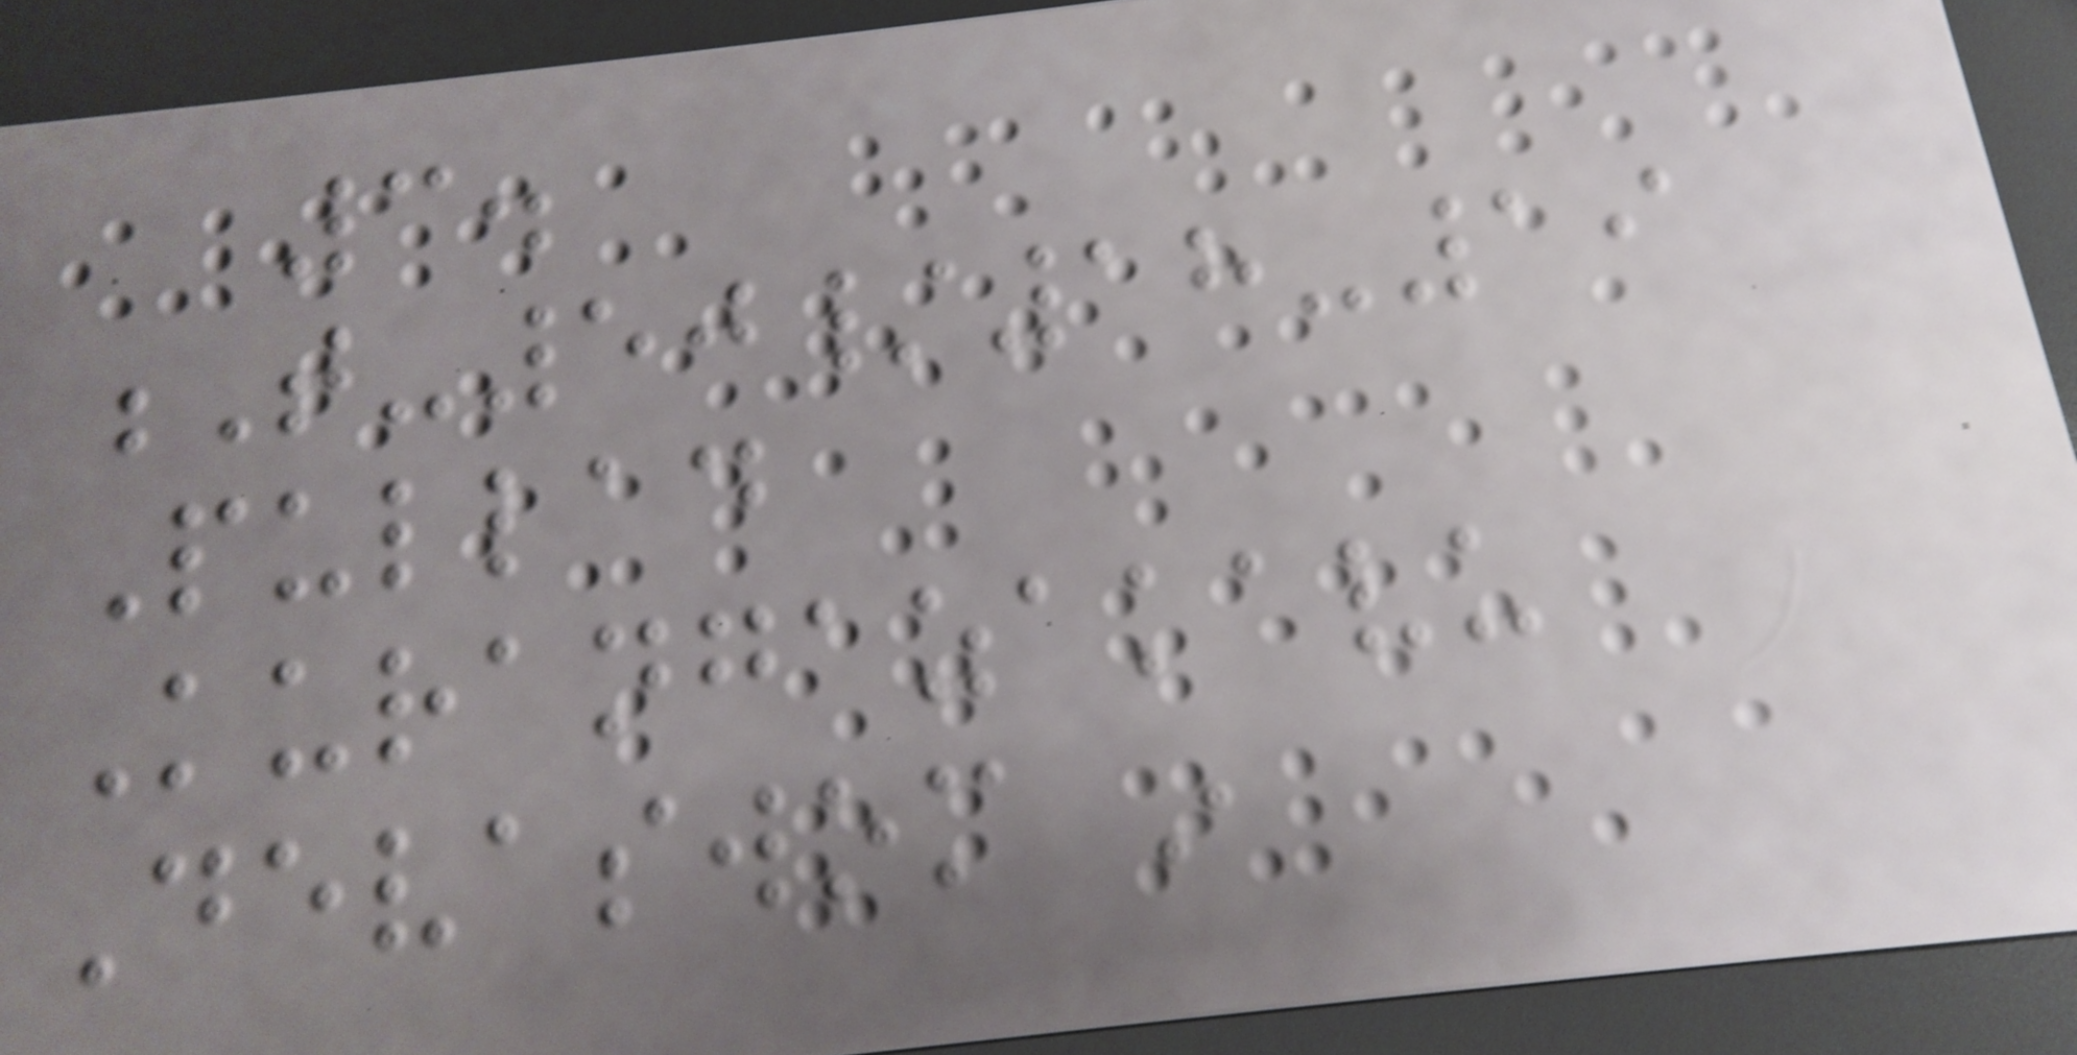3.
T-50/18-19
Pullad
Kurangazakavu
Devaswom in
